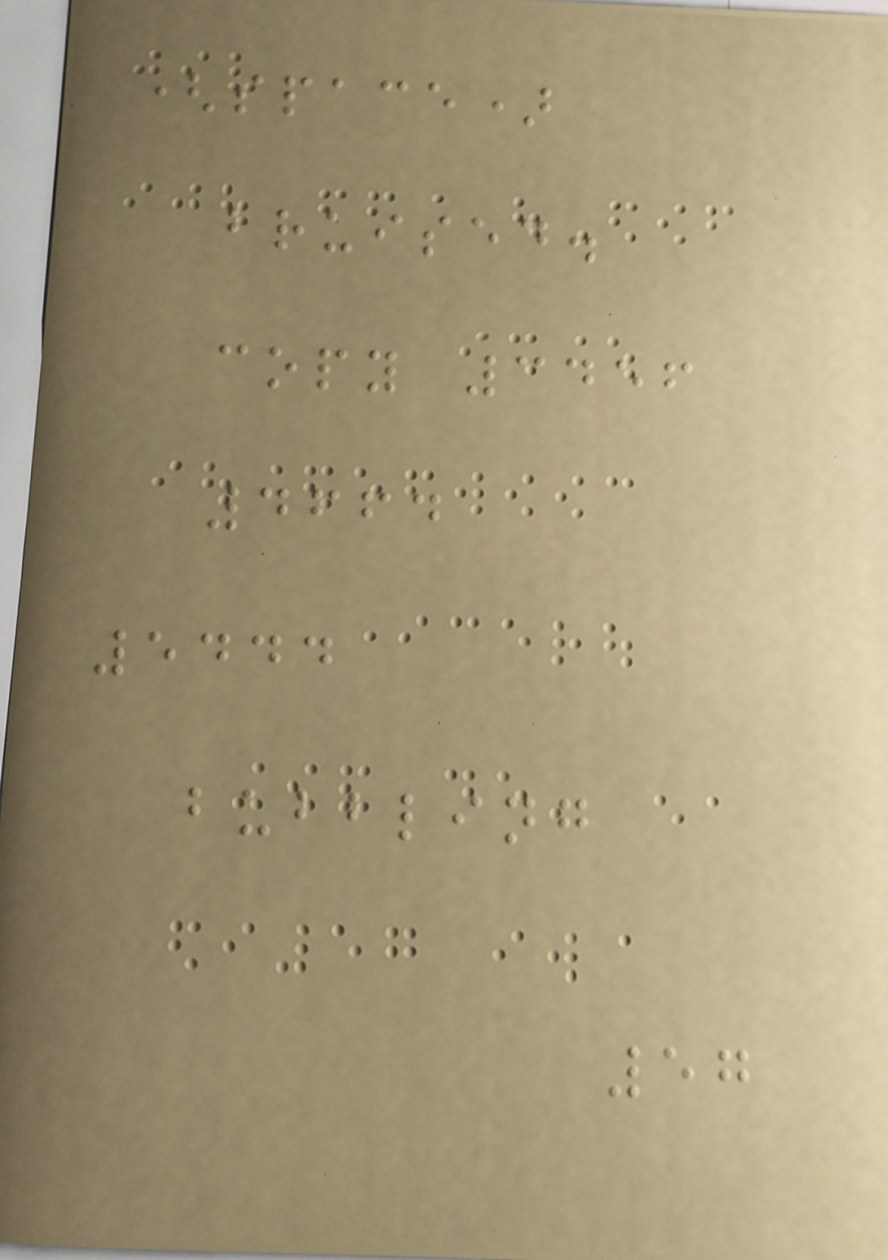(space)
bruised.
copy 3456
4664
5444
bubbling
57
